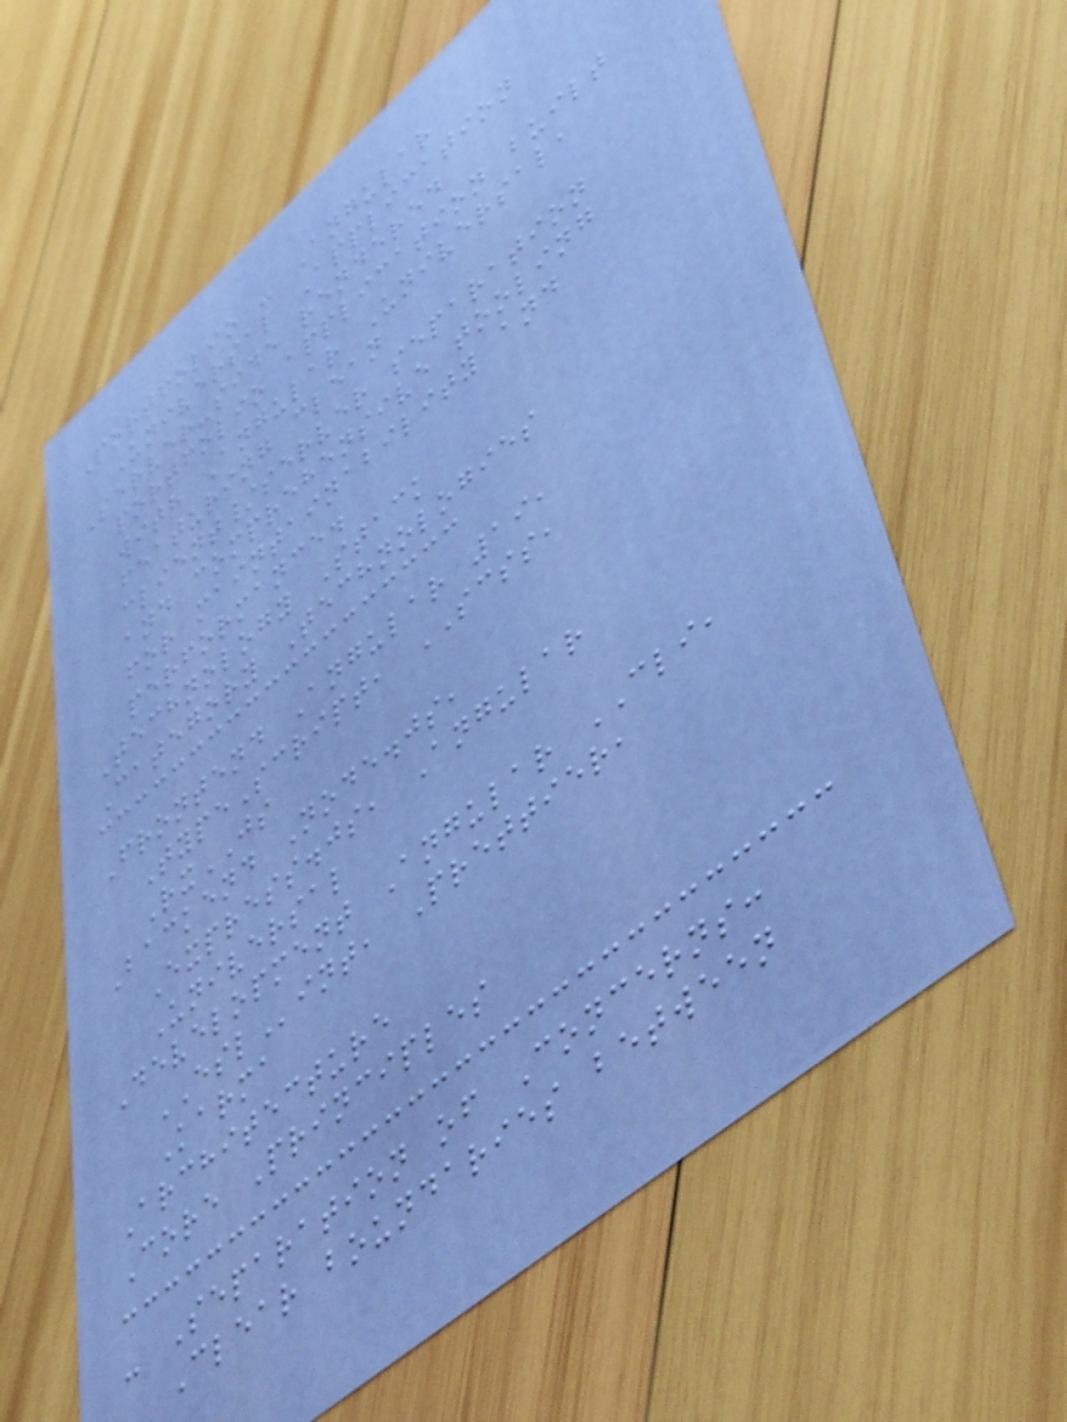Portfolio - Angular
Universal Application
Server-side rendered
portfolio application built
with Angular Universal,
featuring clean
client/server separation
and comprehensive tooling
for maintainability and
performance.
Technology Stack
Category Technologies
Frontend Angular 19,
TypeScript, SCSS,
RxJS
Backend Node.js,
Express.js, Angular
Universal
Development Angular CLI,
ESLint, Prettier,
Karma
Architecture
Core Principles
- Separation of Concerns:
Clear boundaries between
